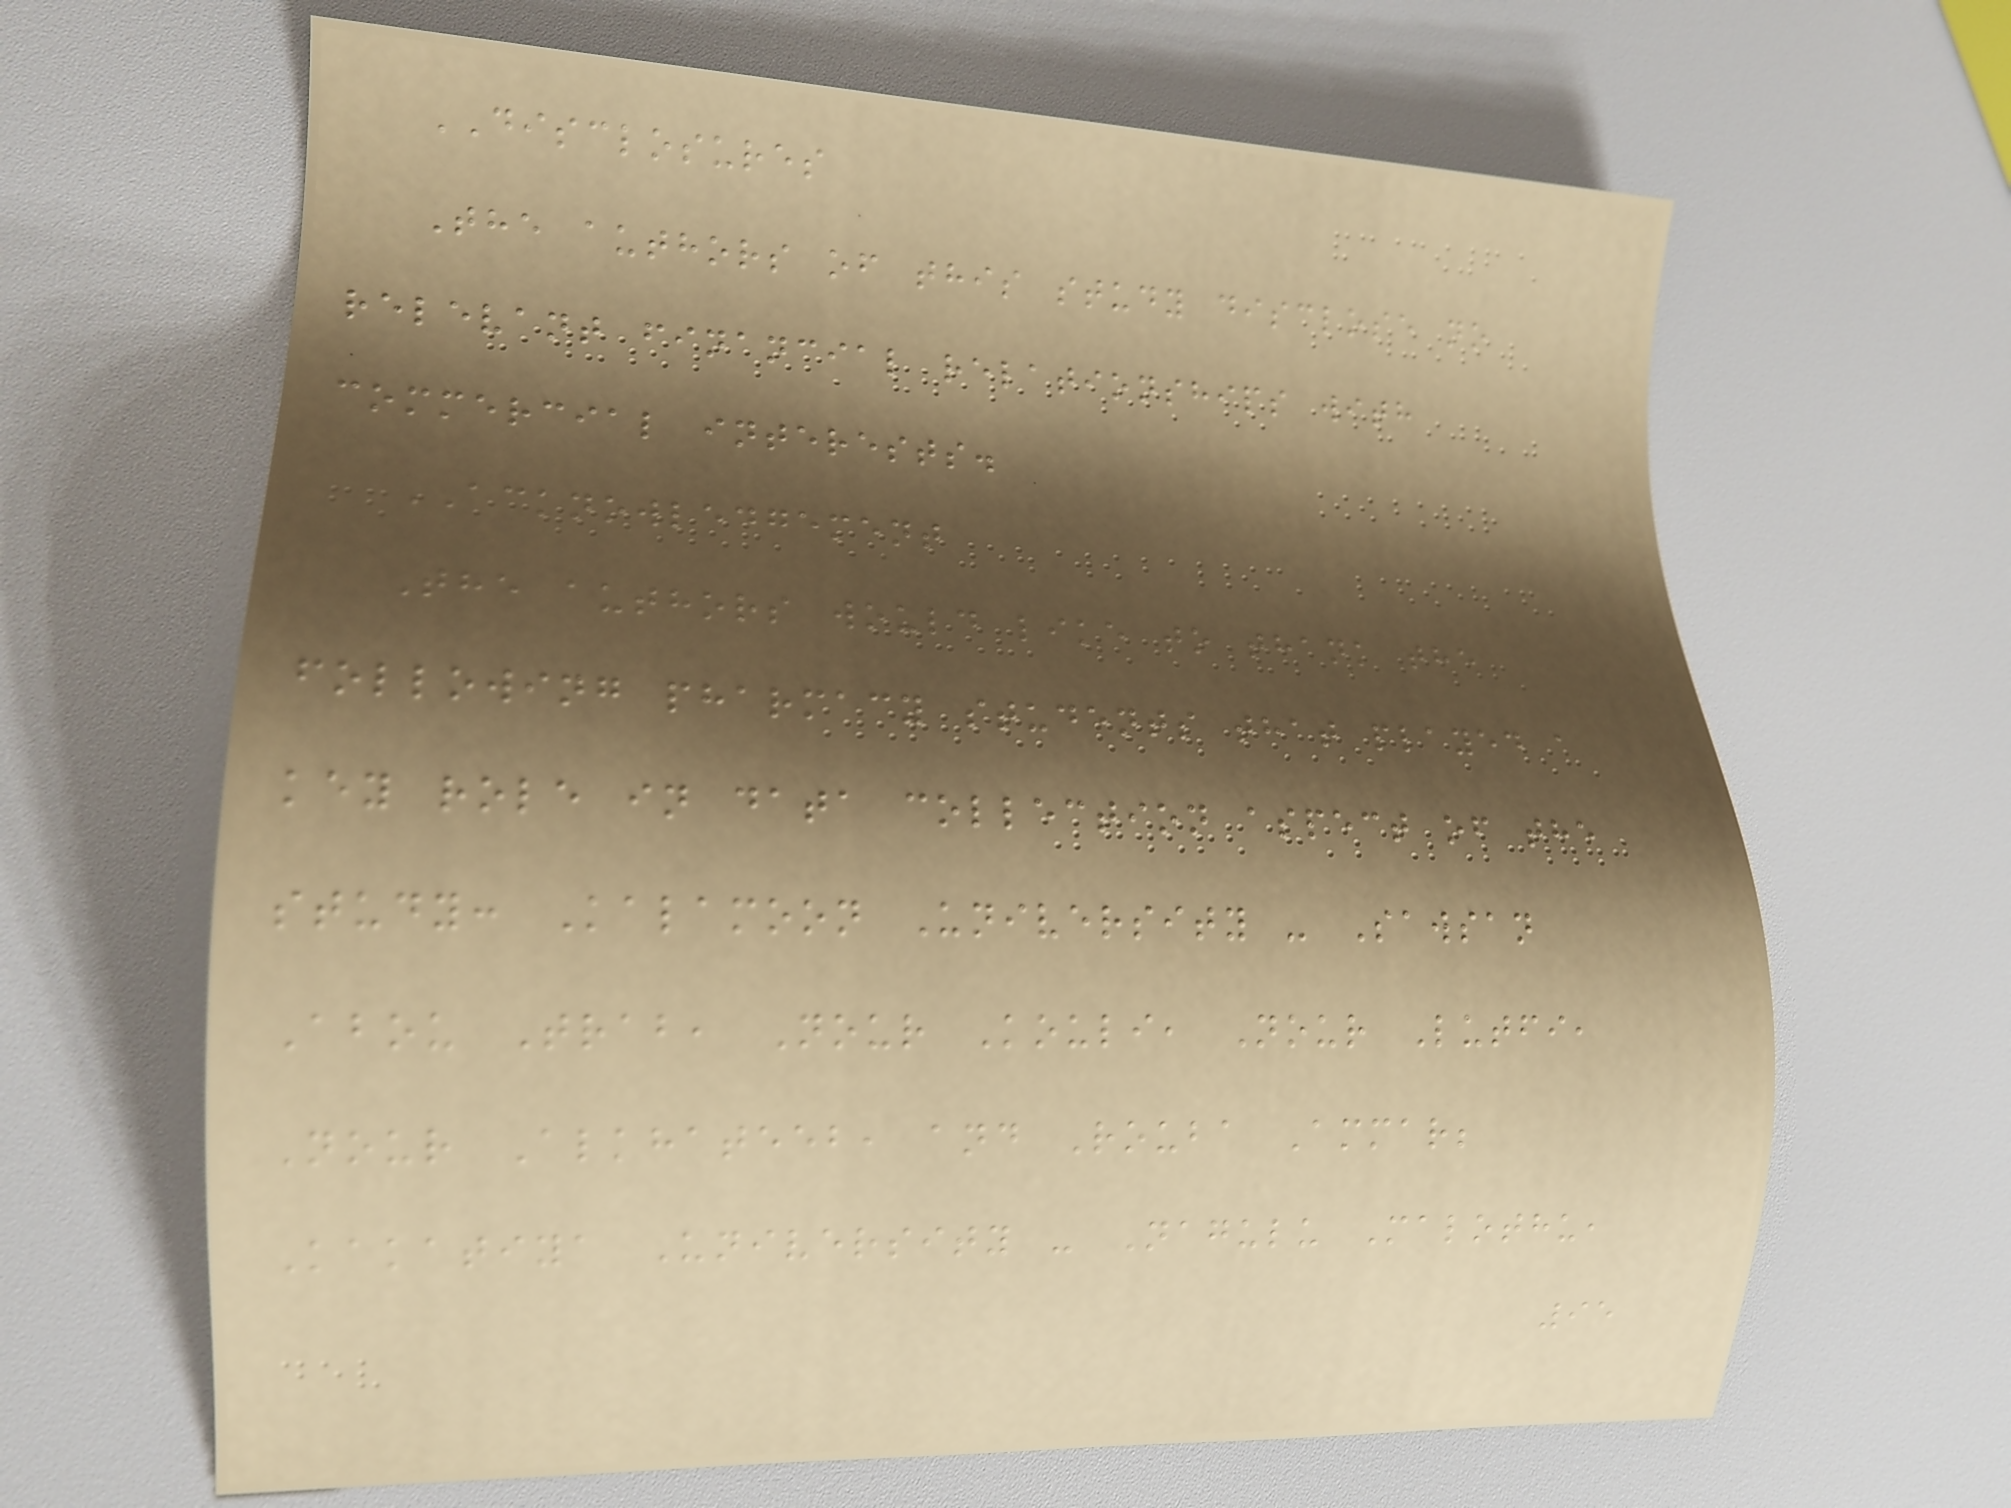DISCLOSURES
The authors of this study disclose no
relevant financial relationships with
commercial interests.
ACKNOWLEDGEMENT
The authors would like to thank the
following pharmacy students that played a
key role in data collection aspect of the
study: Kalamoon University - Sawsan
Abou Trab, Nour Kouli, Nour Lutfi,
Nour Alkhateeb, and Rouba Ammar;
Kakatiya University - Nagulu Malothu,
95
